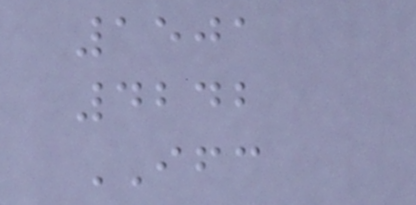1501
4242
IFC
